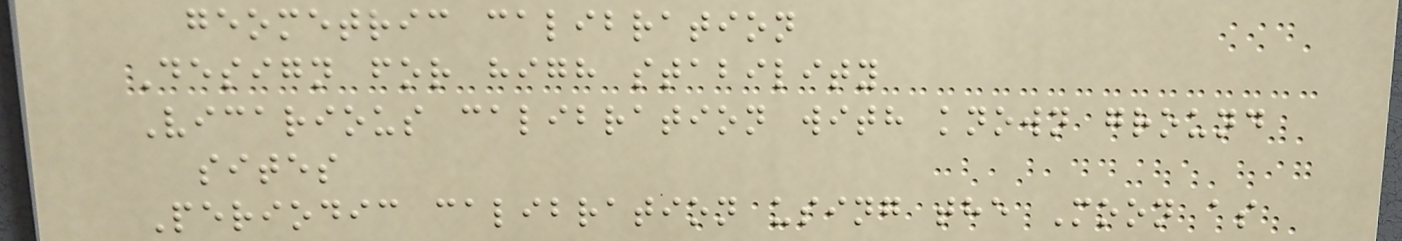geometric calibration
Design for high stability
Vicarious calibration with known ground
sites
Periodic calibration using the Moon as
